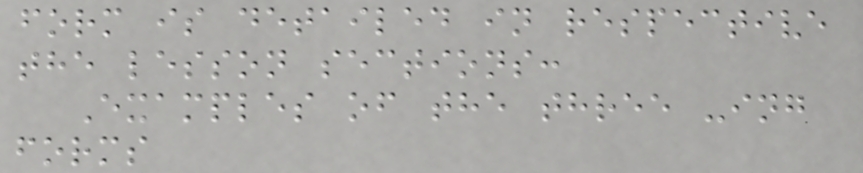form is detailed in respective
the lesson sections:
Examples of the three -ing
forms
